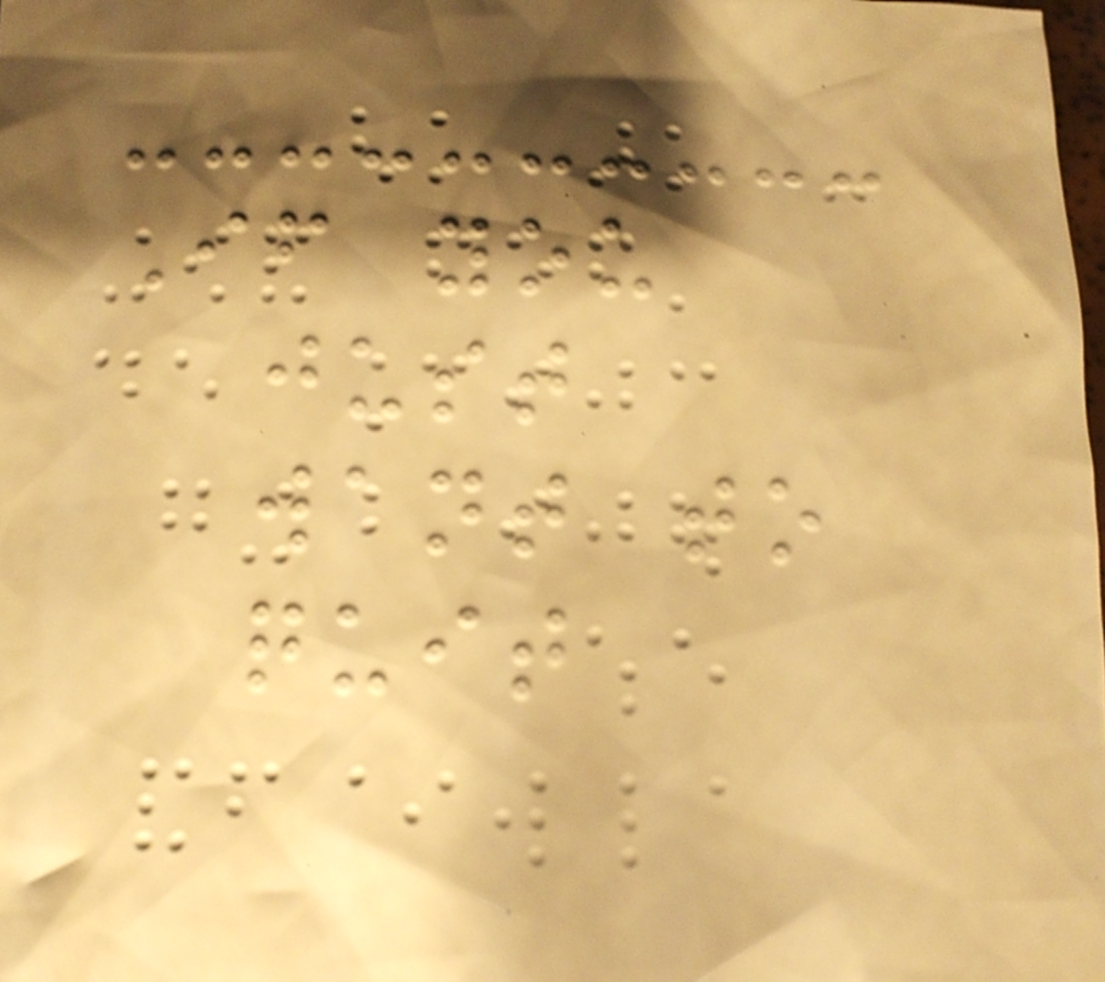If you
just
want to
quit
